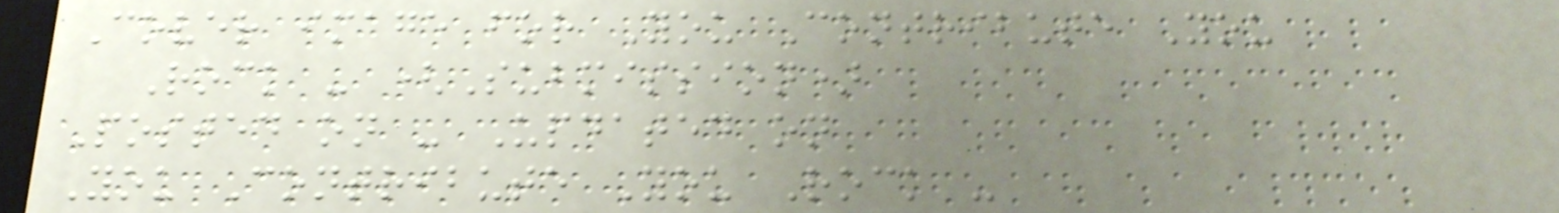Cover image for You Contribute You
Rock - (Submission)
Posted on - Updated on
You Contribute You Rock -
